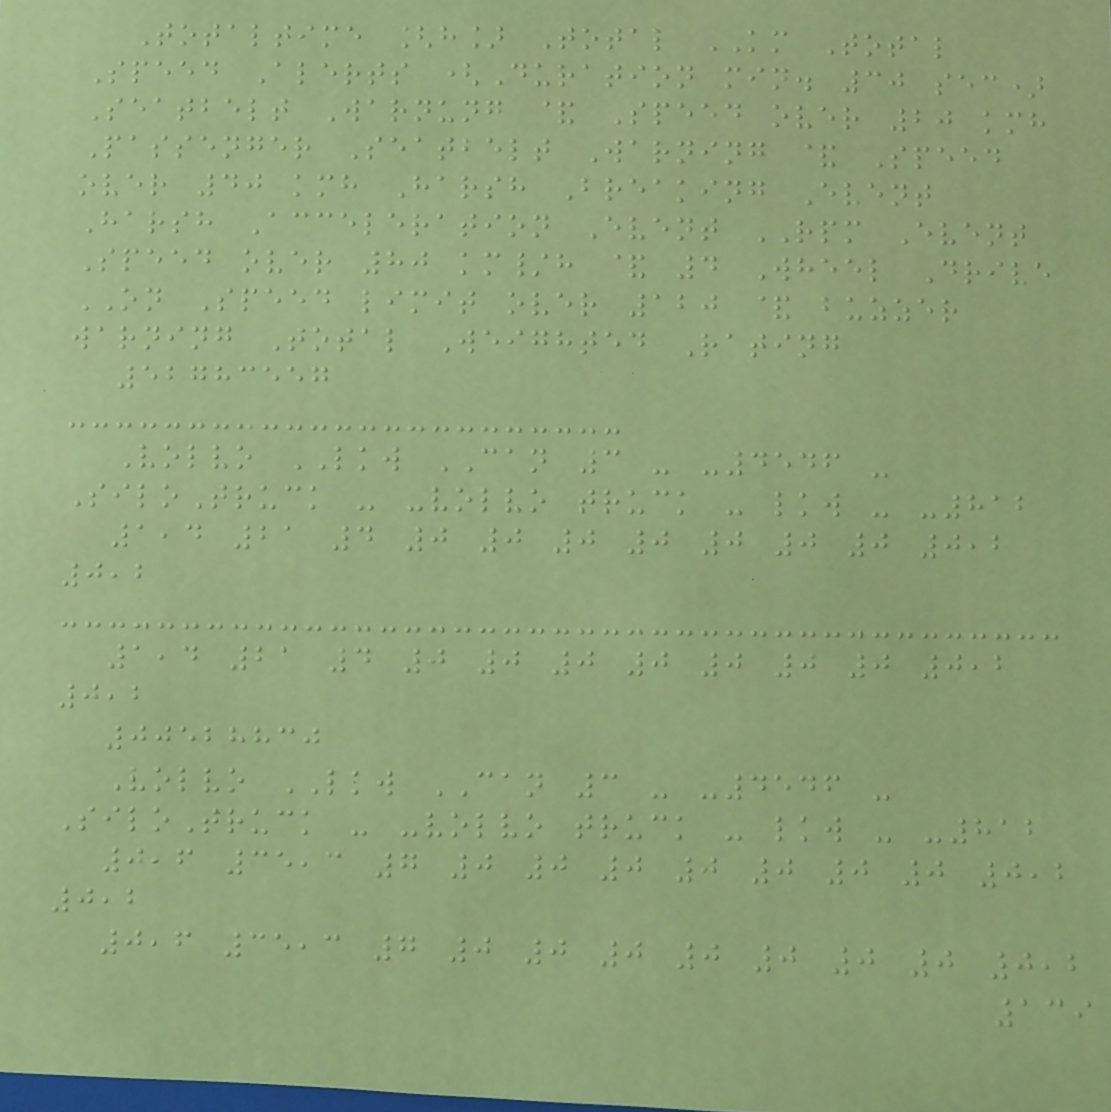Totaltime [h] Total KM Total
Speed Alerts (Duration min. 30 sec)
Seatbelt Warnung & Speed over 20 kmh
Passenger Seatbelt Warning & Speed
over 40 kmh Harsh Breaking Event
Harsh Acceleration Event RPM Event
Speed over 80 km/h & 4 Wheel Drive
ON Speed limit over 120 & buzzer
warning Total Weighted Rating
52783557
Volvo LKW CAN 3 - -4546 -
SiloTruck - -volvo truck - lkw - -812
1,4 21 4 0 0 0 0 0 0 0 0,2
0,2
1,4 21 4 0 0 0 0 0 0 0 0,2
0,2
00528830
Volvo LKW CAN 3 - -4546 -
SiloTruck - -volvo truck - lkw - -812
0,6 35,3 7 0 0 0 0 0 0 0 0,2
0,2
0,6 35,3 7 0 0 0 0 0 0 0 0,2
139
